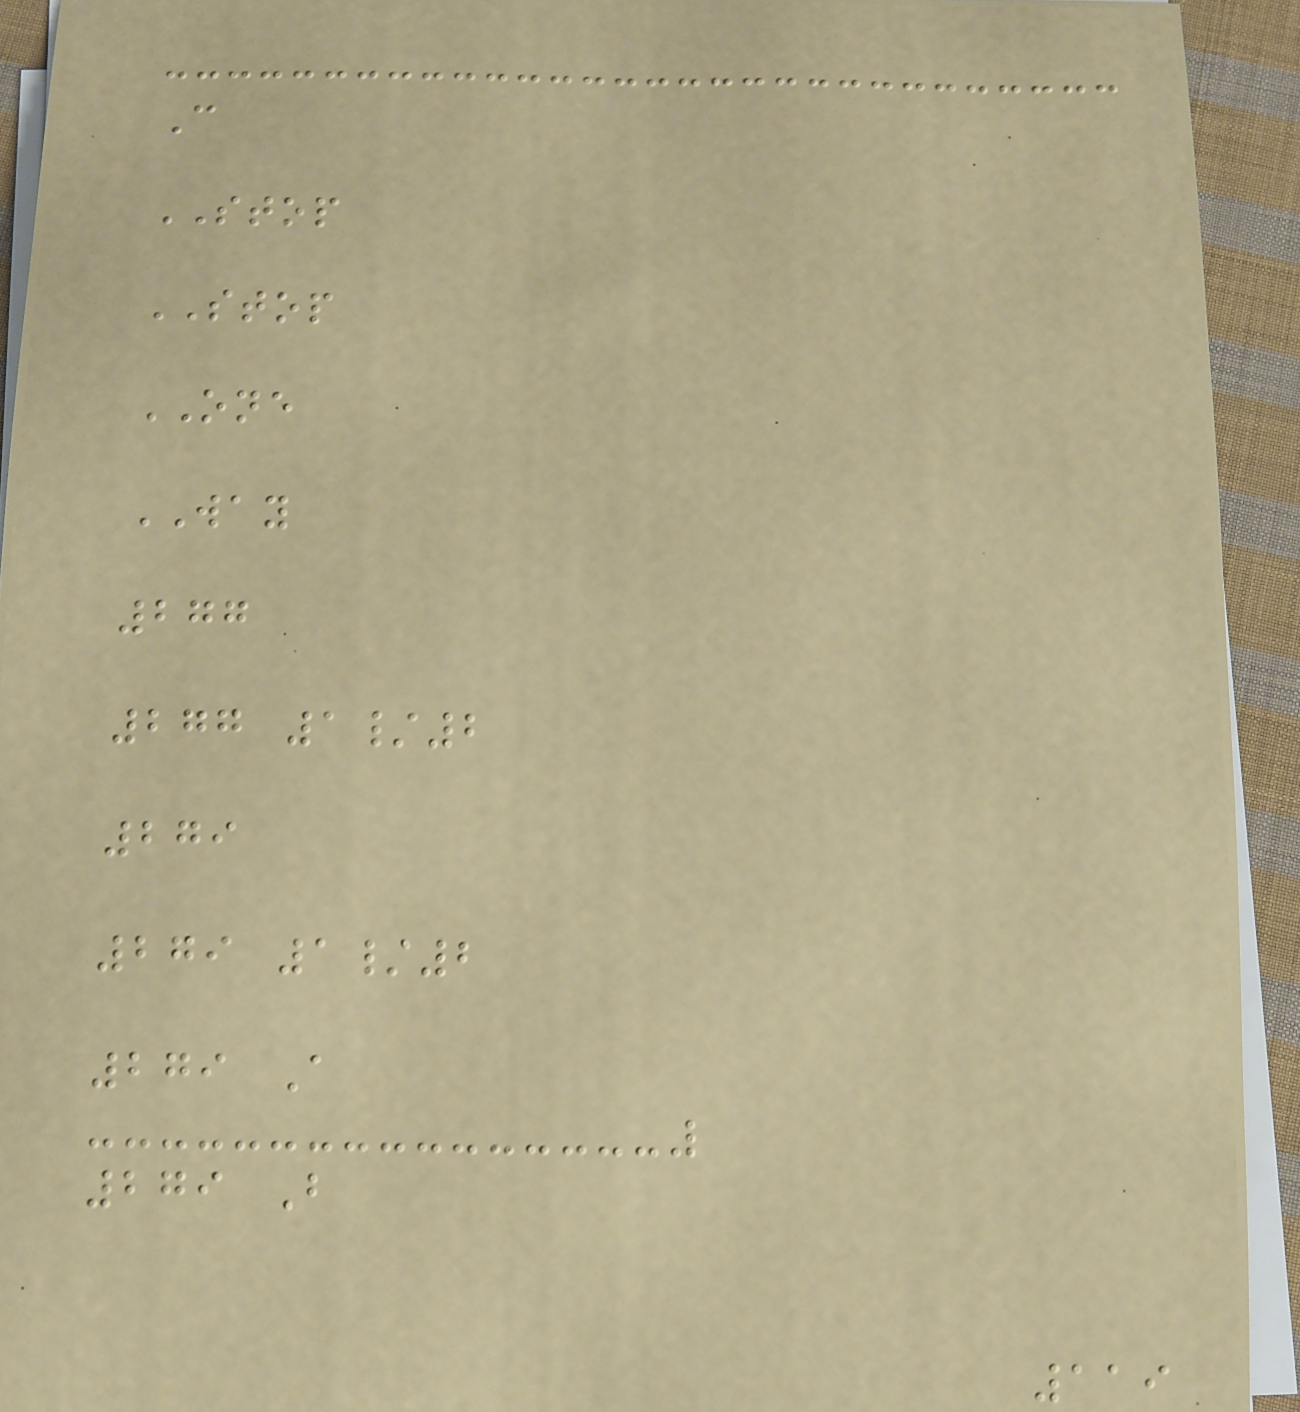C
STOP
STOP
ONE
WAY
277
277 1/2
279
279 1/2
279 A
279 B
119
